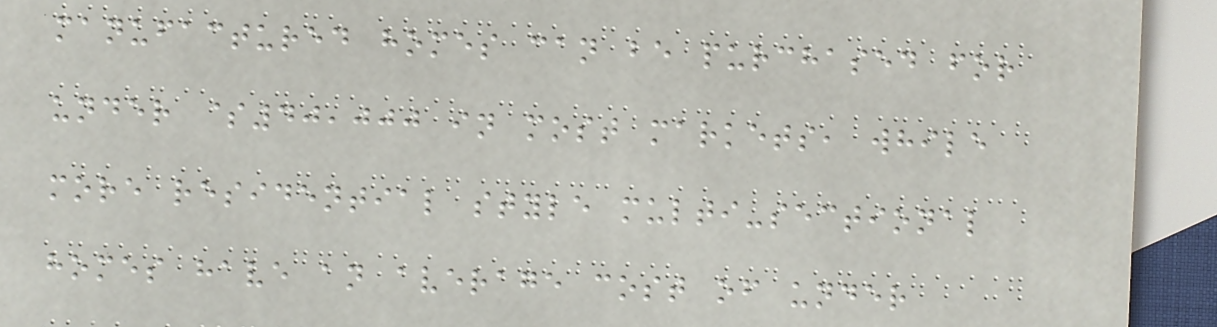manufactured homes can be purchased for
under $40,000 in most markets, while
more residential style multi-sectional
homes have an average cost of under
